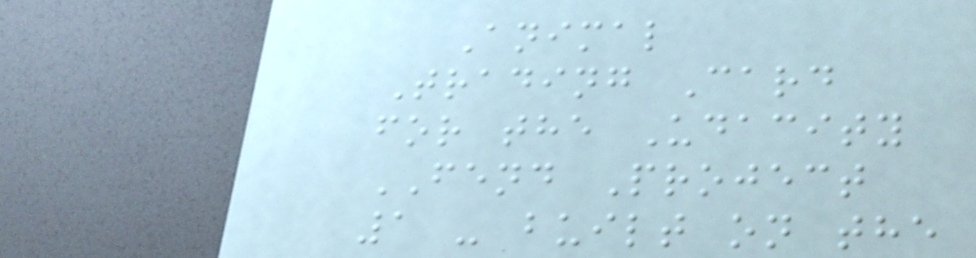Animal
Trading Card
for the Udacity
FEND Project
1 - built on the
